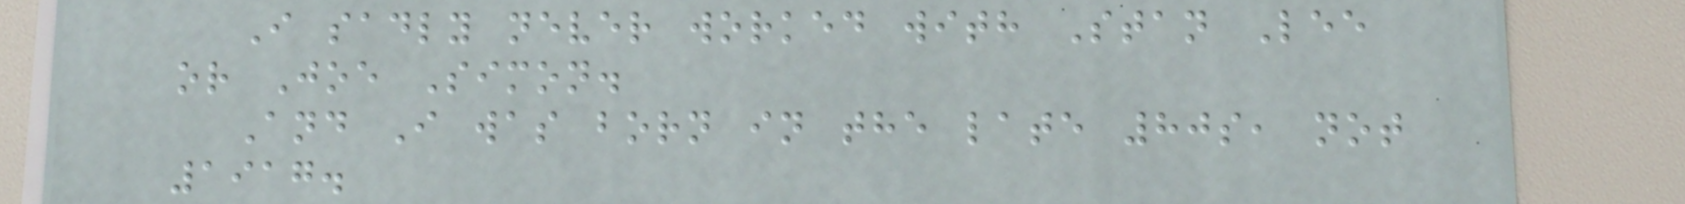I sadly never worked with Stan Lee
or Joe Simon.
And I was born in the late 80s, not
1917.
